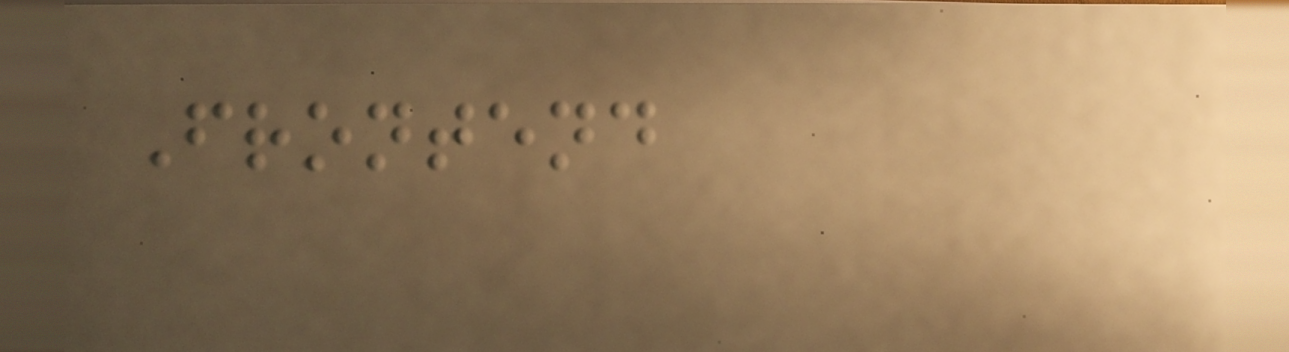Frontend
